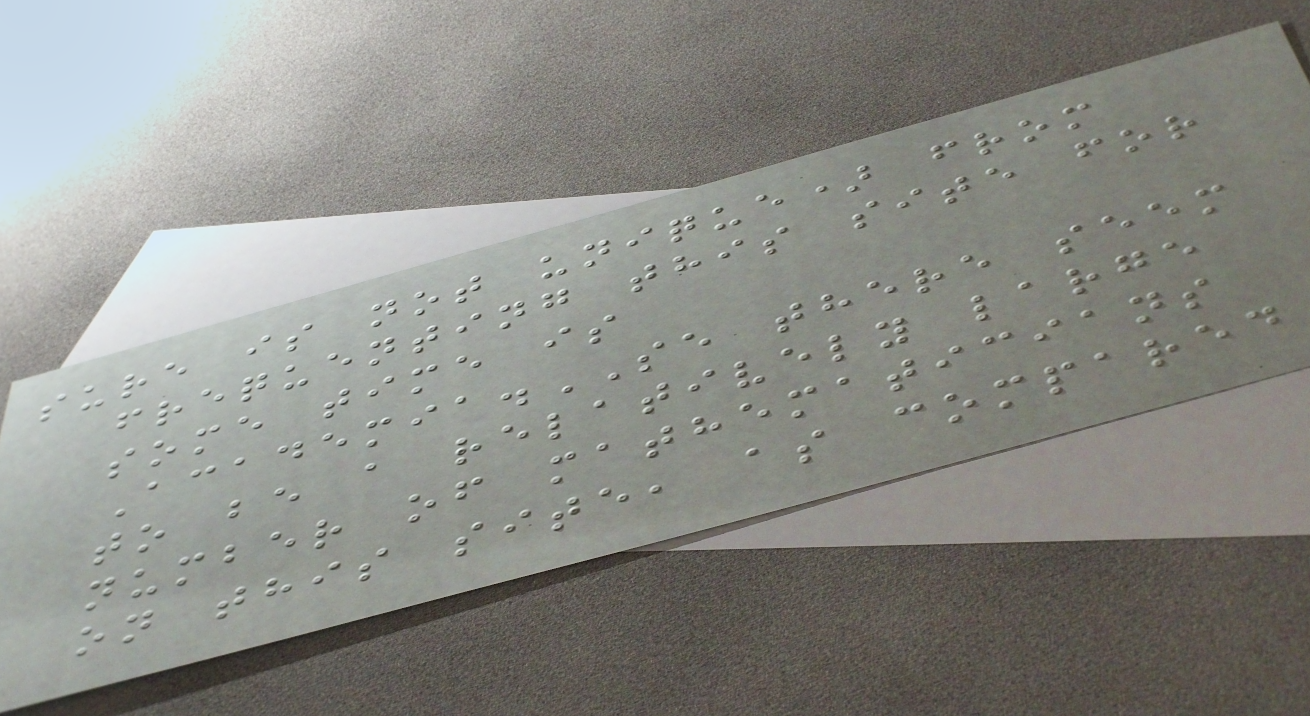sure is not unique) from
frequenting this site for
some time is
Academia.SE there seem
to be a relatively large
number of mathematicians
on this site, as compared
